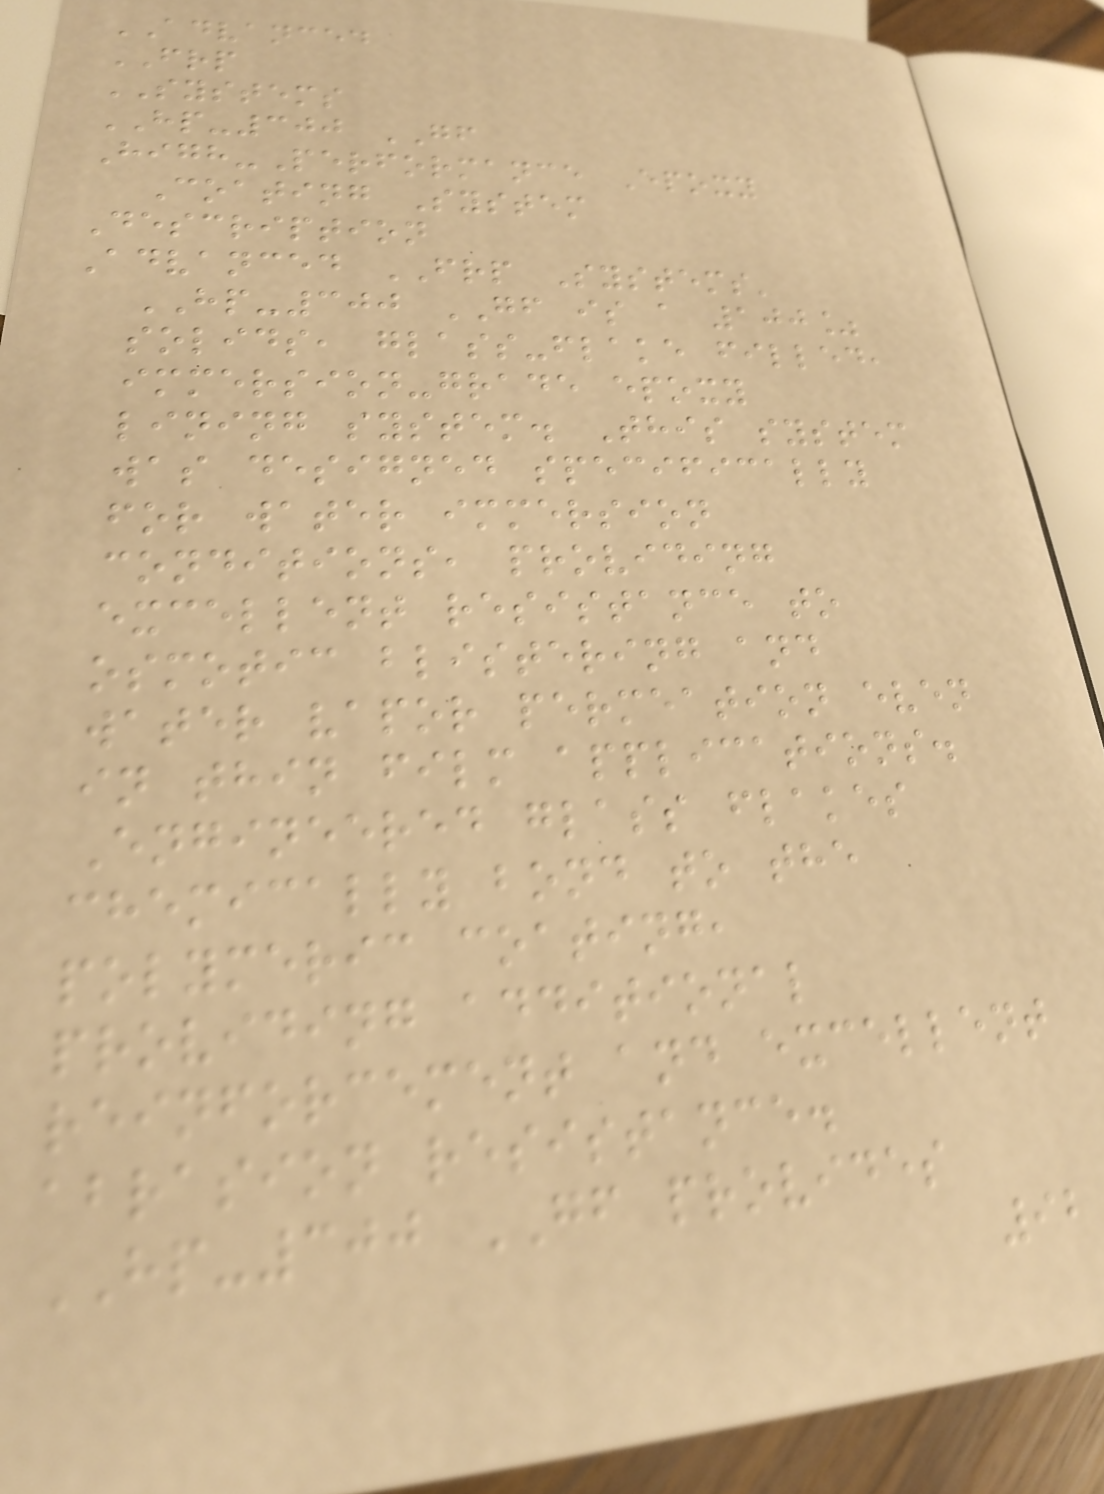ADVANCED
FRP
SYSTEMS
HP-300 GF
High-Performance Epoxy
Coating System
Description
Advanced FRP Systems'
HP-300 GF is a 100%
solids, glass-flake filled,
immersion-grade epoxy
lining system. This system
was designed specifically
for water immersion
conditions, providing
excellent resistance to
osmotic blistering and
water vapor permeation even
in thin film applications.
Engineered glass flakes
chemically bond to the
polymeric coating,
providing additional
reinforcement and excellent
abrasion resistance.
HP-300 GF provides
92
